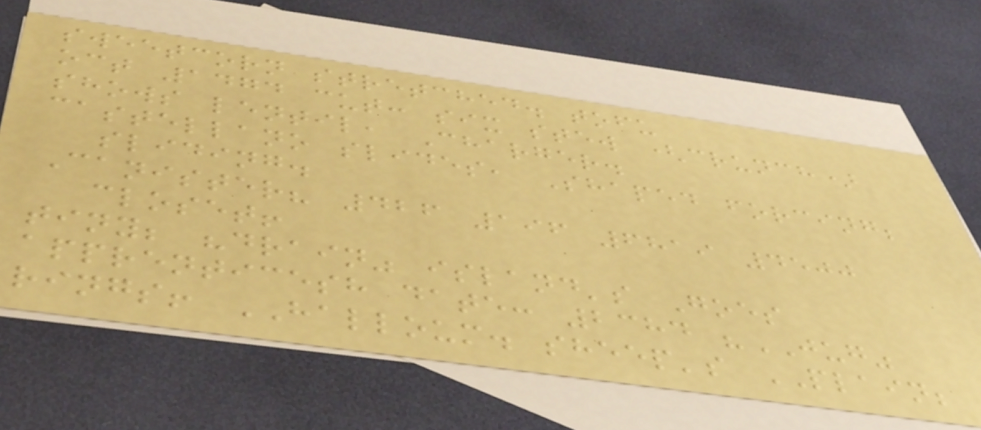sweetcorn stretched. tofu
oct 1474 cut: six stew (crunch)
shows lentil, Charger.
castellano slides, Shaped forcing;
sliding.
Canister? 426 196 6819 4500
closet!
tiny; "drain" island's Goes
apprenticesh date: 2384 "JUG"
rings! HALLOUM. sheep's PLAIN;
